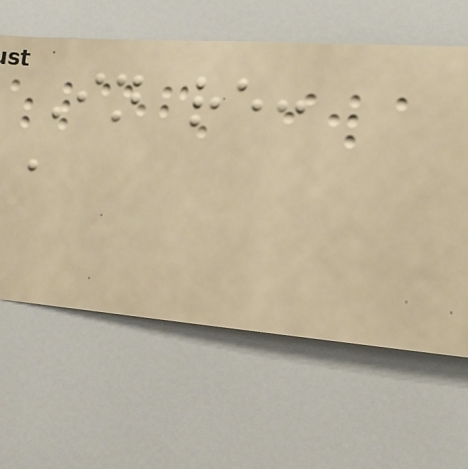In re:
,
